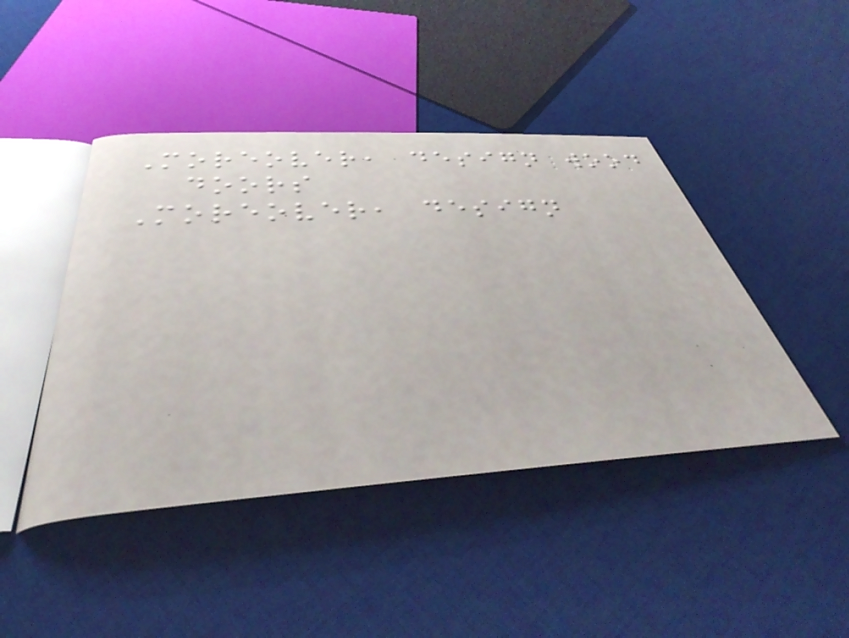Moreover, design wood
doors
Moreover, design
